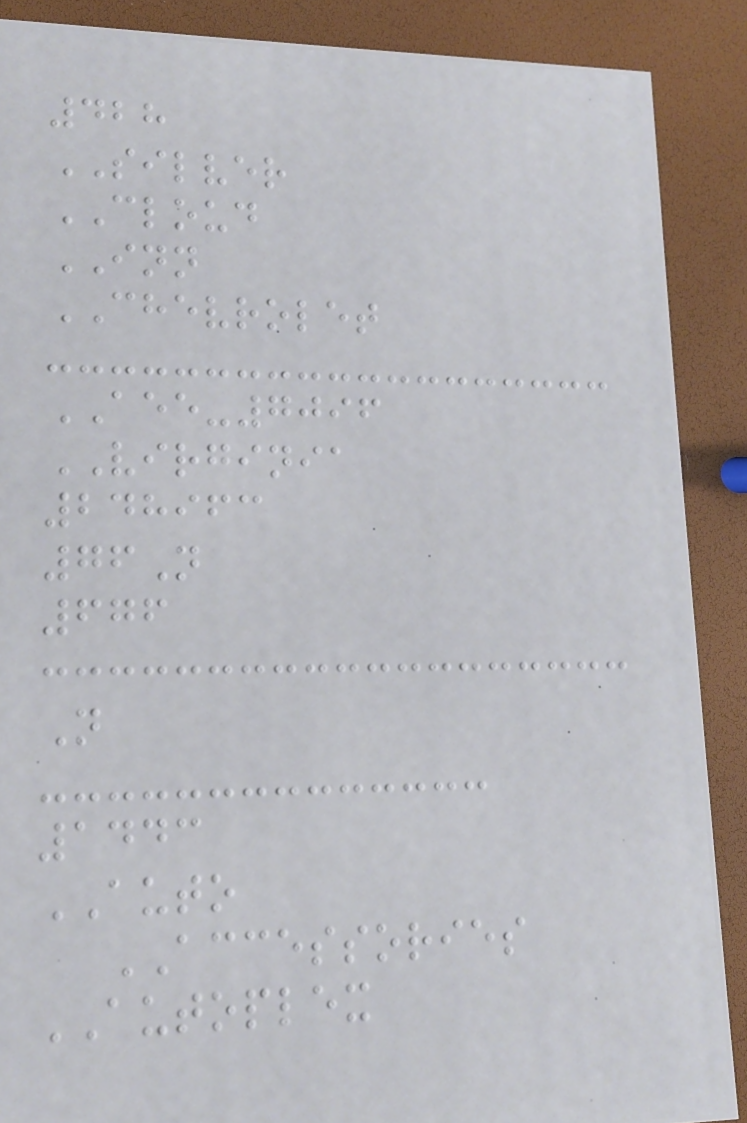428
SILVER
CLOUD
INN
CHEVROLET
AEE-7096
VIRGINIA
248963
76N
676
N
1443
AUTO
ACCESSORIES
AUTOPLEX
